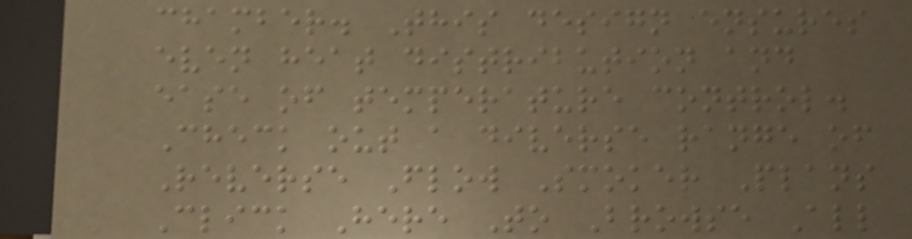chamber. This design ensures
even heat distribution and
ease of temperature control.
Check out a diverse range of
Reverse Flow Smoker Plans
Click Here To Browse All
